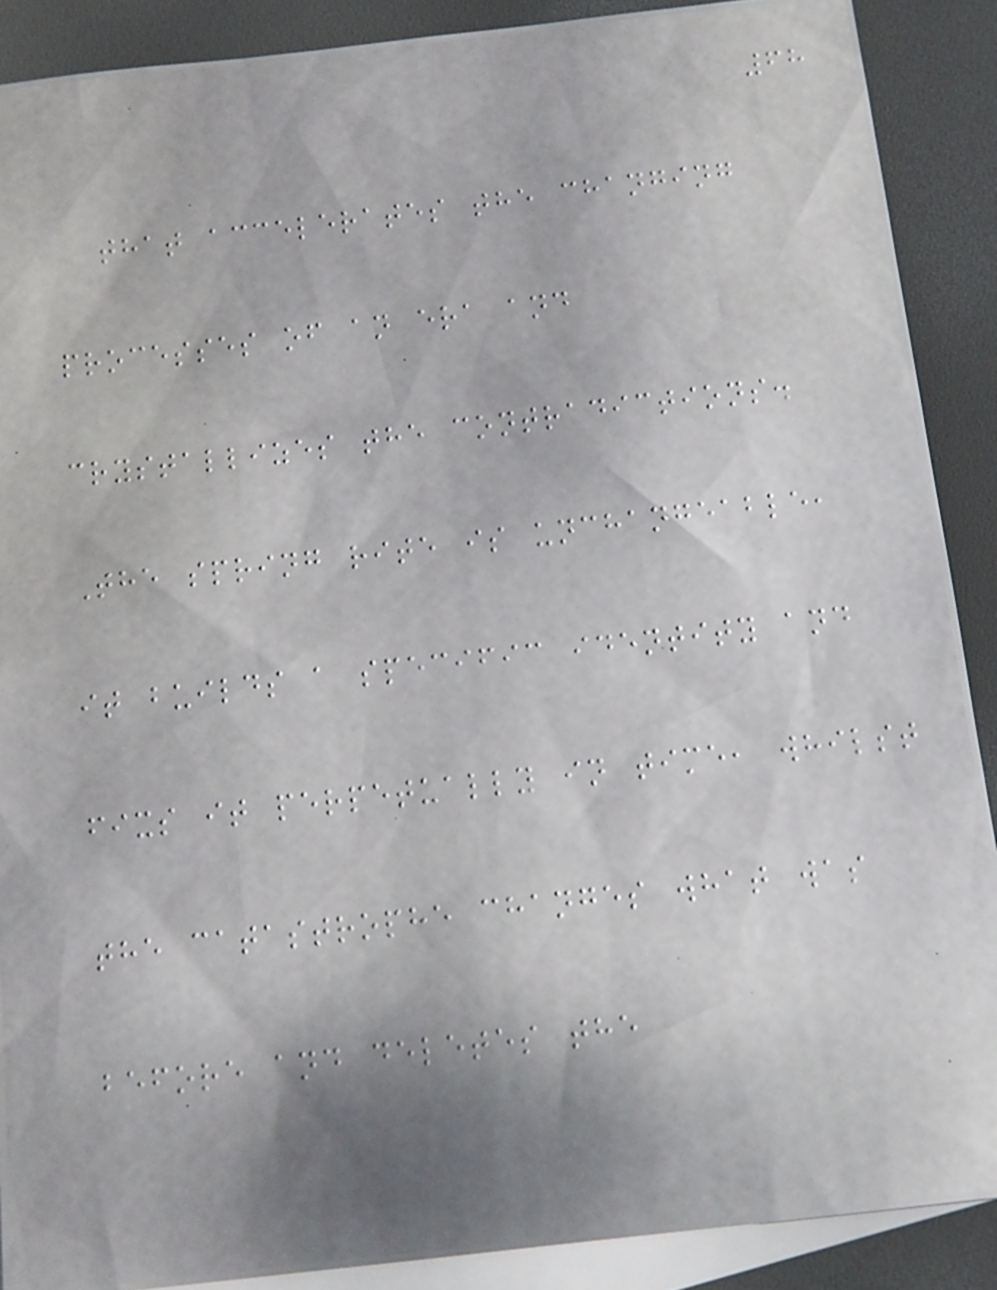68
that accelerates the changing
processes of an era and
crystallizes the contradictions.
The spring rite is unchangeable,
it builds a specific identity and
fixs it perpetually in time, whilst
the catastrophe changes what was
before and deletes the
